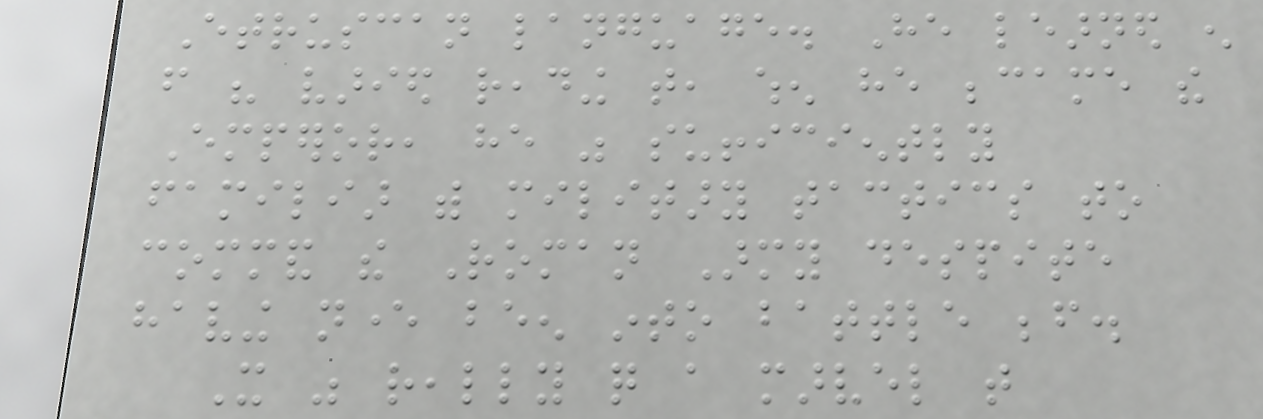Etruscan language. He learned enough
from his varied reading that, when he became the
Emperor, he was sufficiently
familiar with military tactics to
command the Roman Army despite
having never been into battle before.
It was really quite a marvel that
